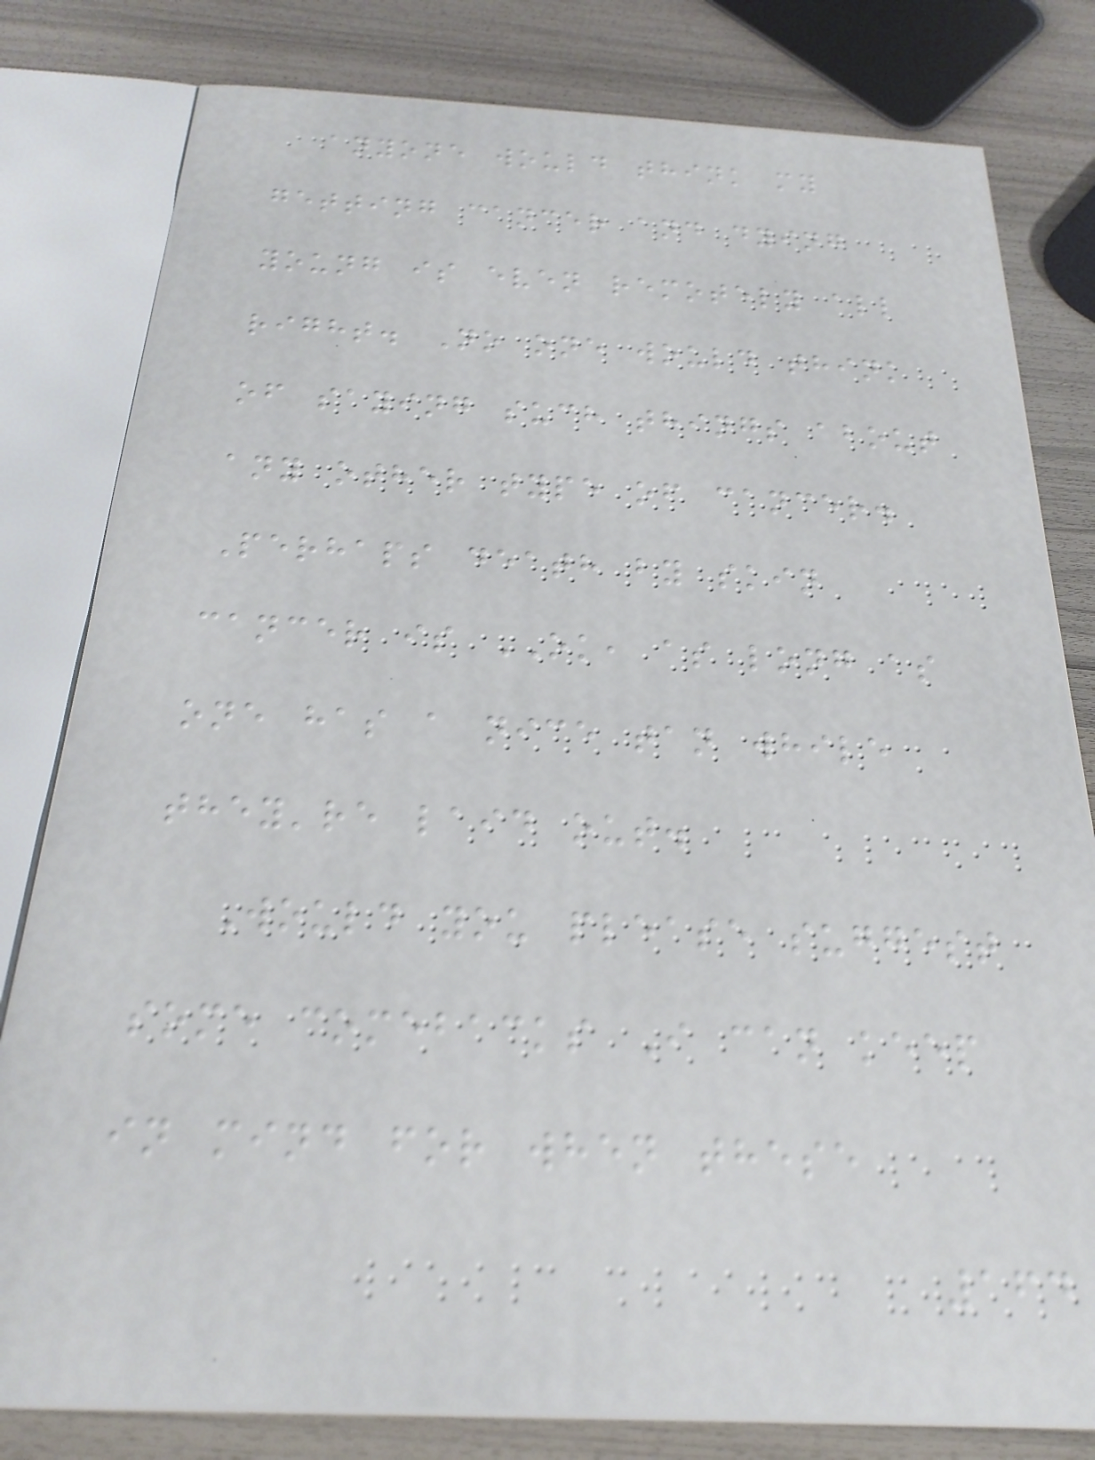anyone would think my
getting cancer and dying
young is even remotely all
right. No one would think
of saying such things about
any other type of cancer.
Perhaps death by skin
cancer is OK, as long as
one has a nice tan while
they're laid out.
Would you please suggest
some comebacks I can keep
in mind for when these
164
